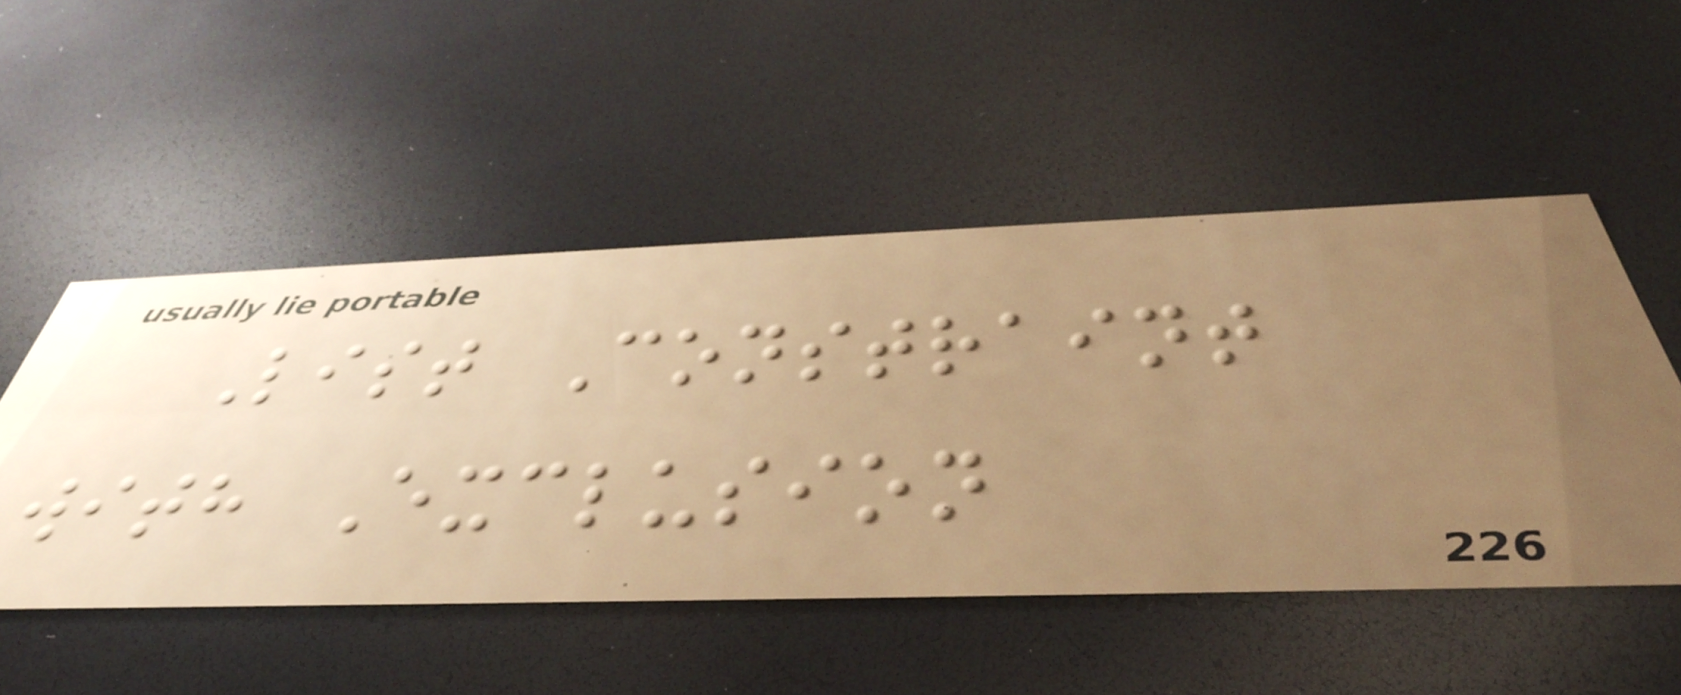List Constraint
with Exclusion
